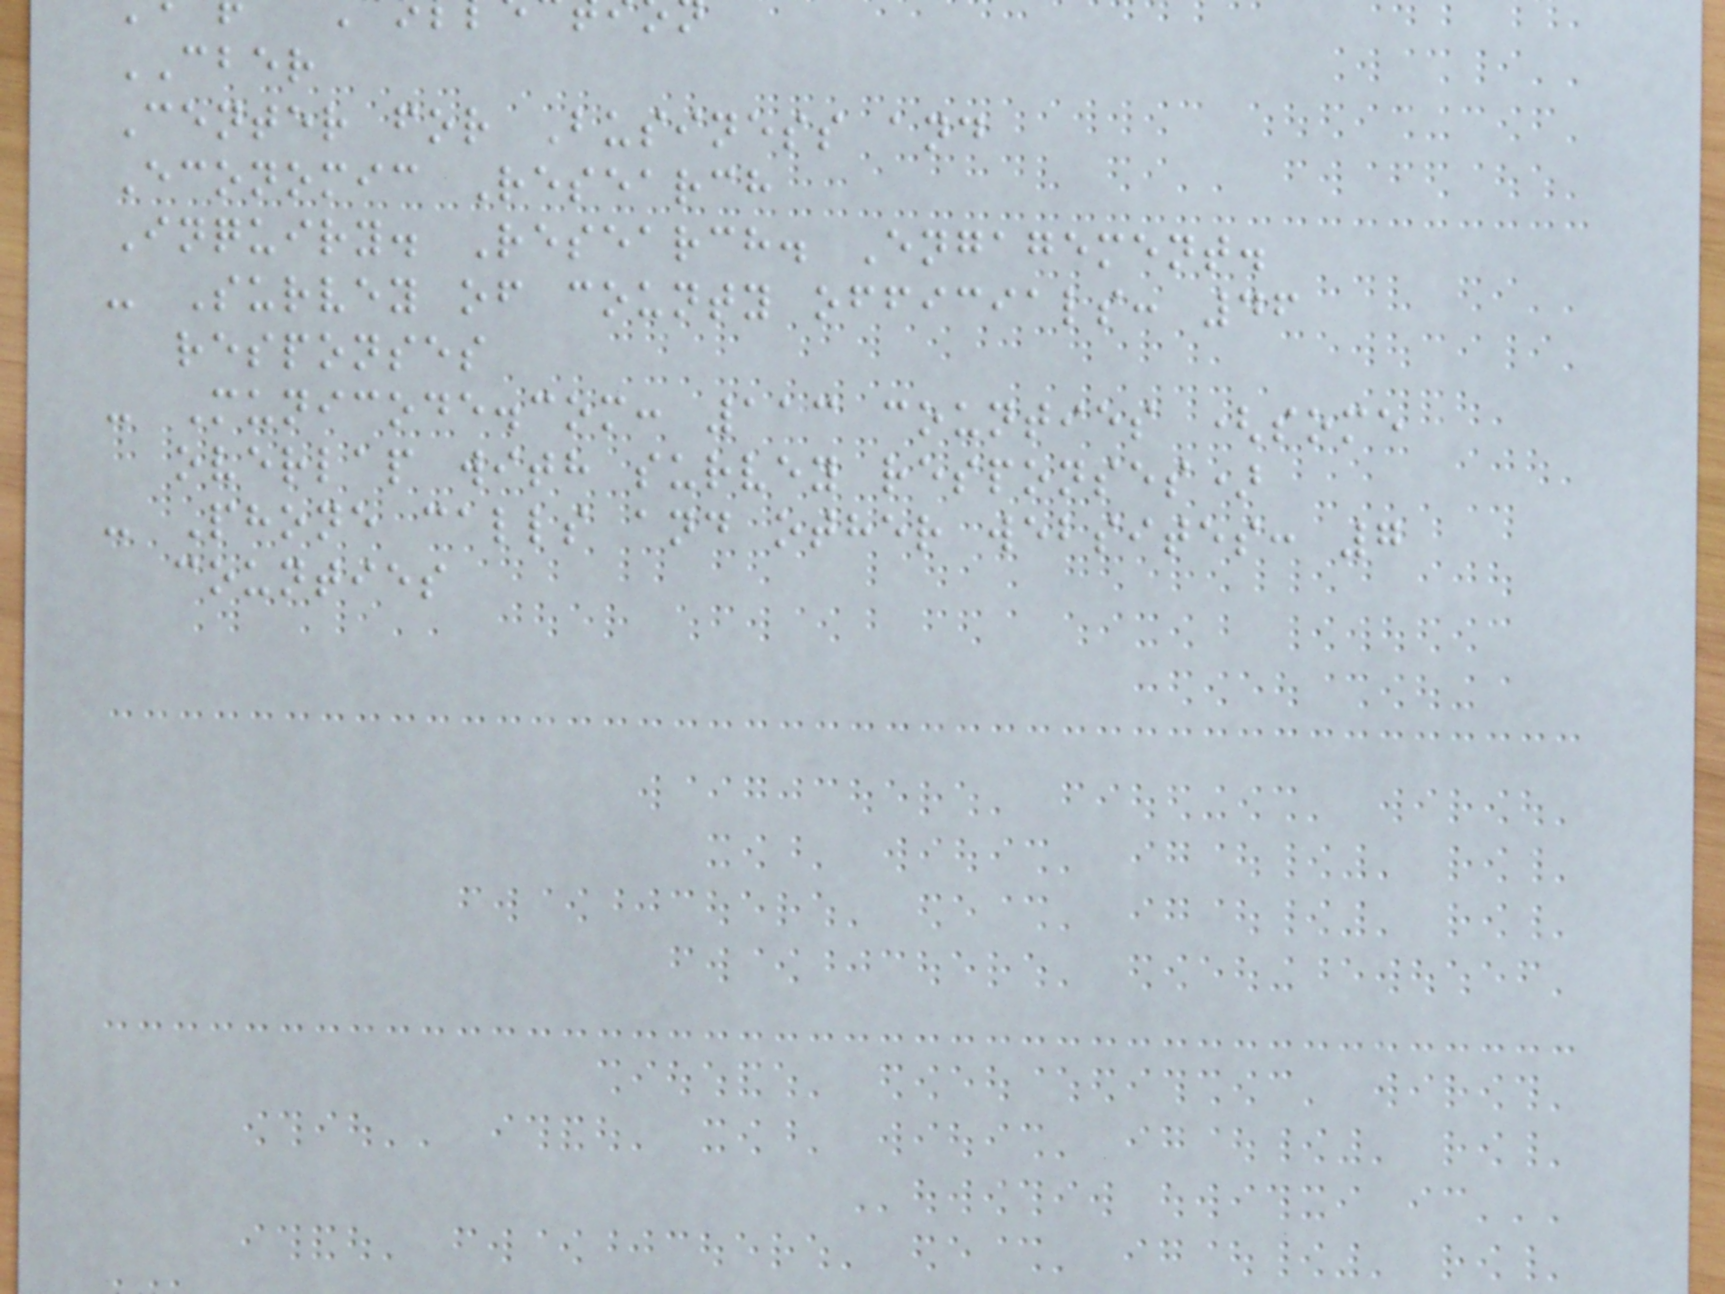CBER
Center for Business and
Economic Research
Inquiry. Research. Engagement.
- Survey of county officials: 46
responses
- Municode.com: 113 counties (some
overlap with survey responses)
- Phone calls and other websites: 7
counties
